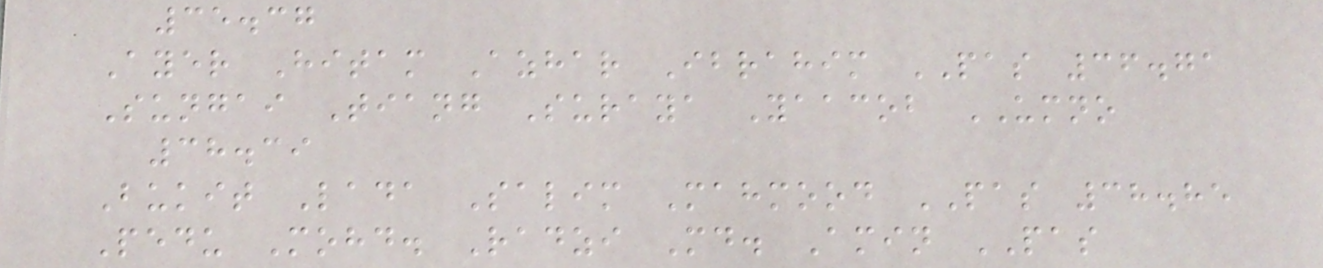35.37
Ayer Hitam Azhar Ibrahim PAS 36.71
Sungai Tiang Suraya Yaacob UMNO
38.39
Bukit Lada Salim Mahmood PAS 38.85
Pedu Mohd. Radzi Md. Amin PAS
